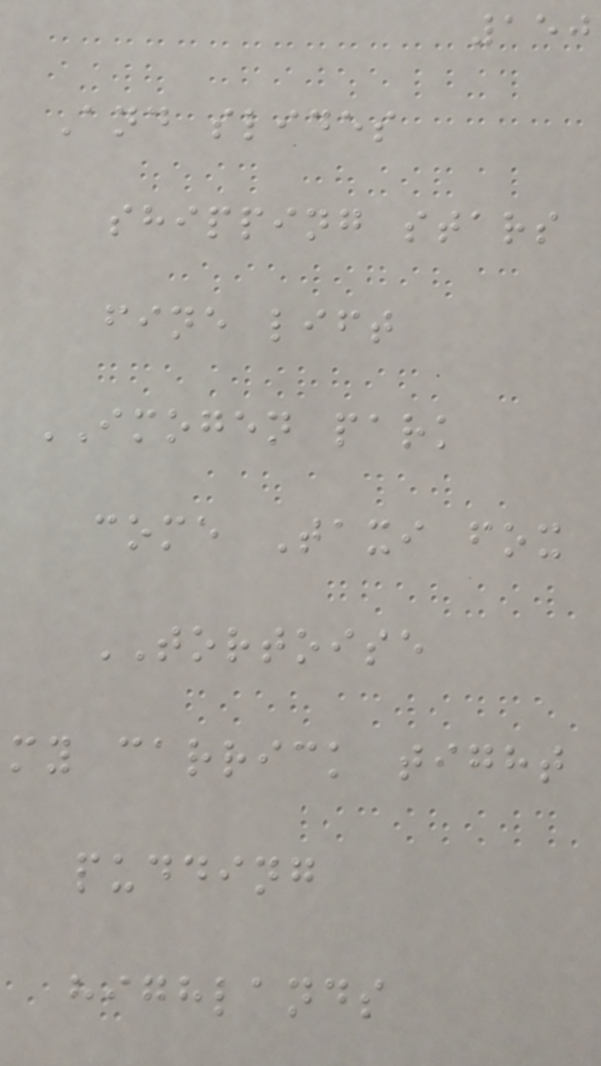150
And slides
shipping stars
fine lift
IMOGEN park
come Taxi fox
TORTOISE
my carrick tight
pudding
highlands
